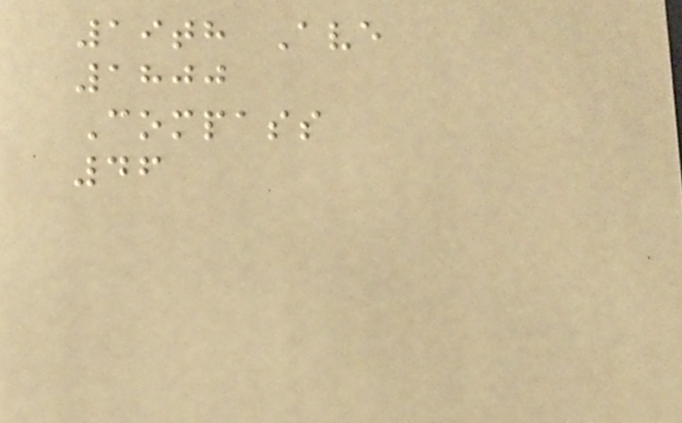19th Ave
1800
Compass
46
